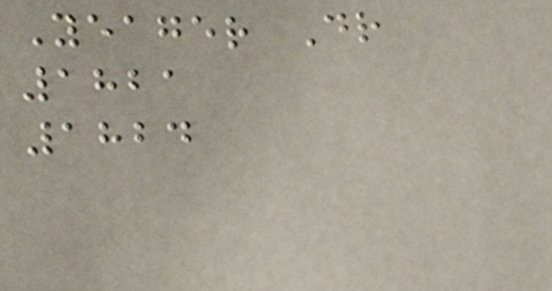Yeager Dr
1821
1824
